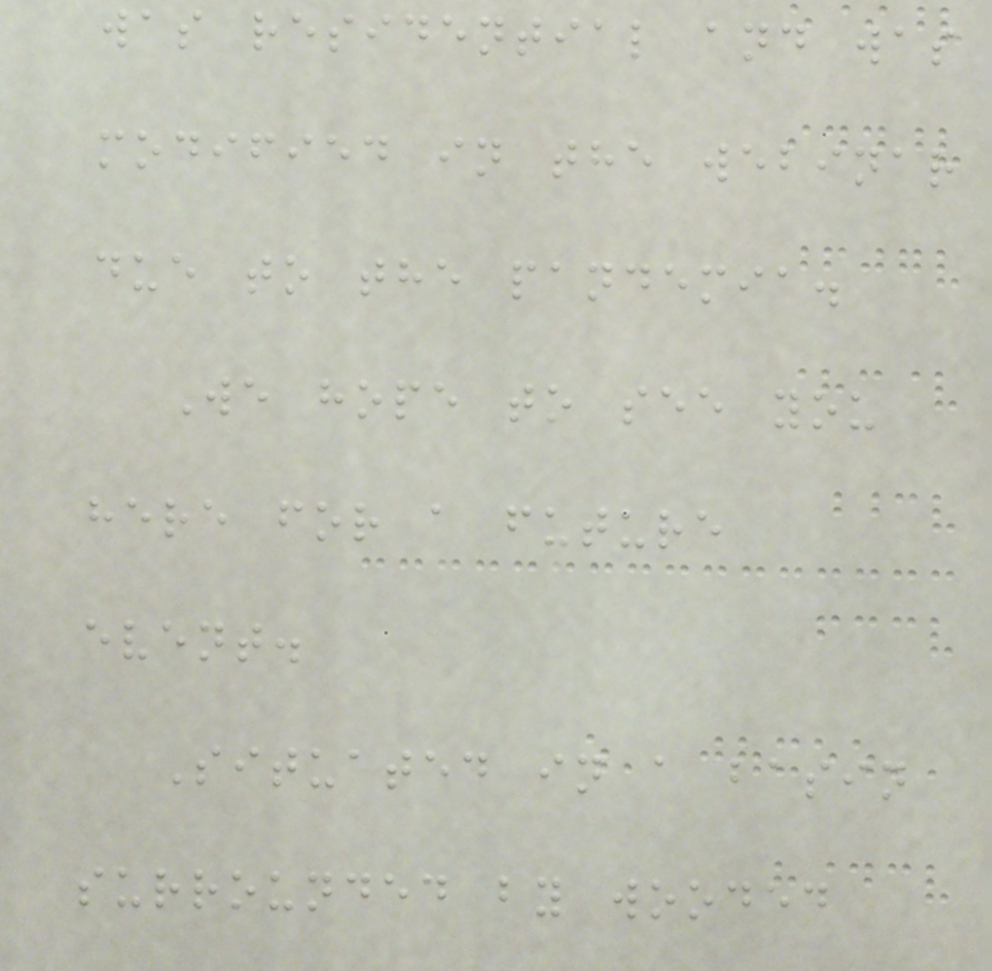was residential and was
modified in the webinar
due to the pandemia.
We hope to see you
here for a future
event.
Situated in a basin
surrounded by wooded
